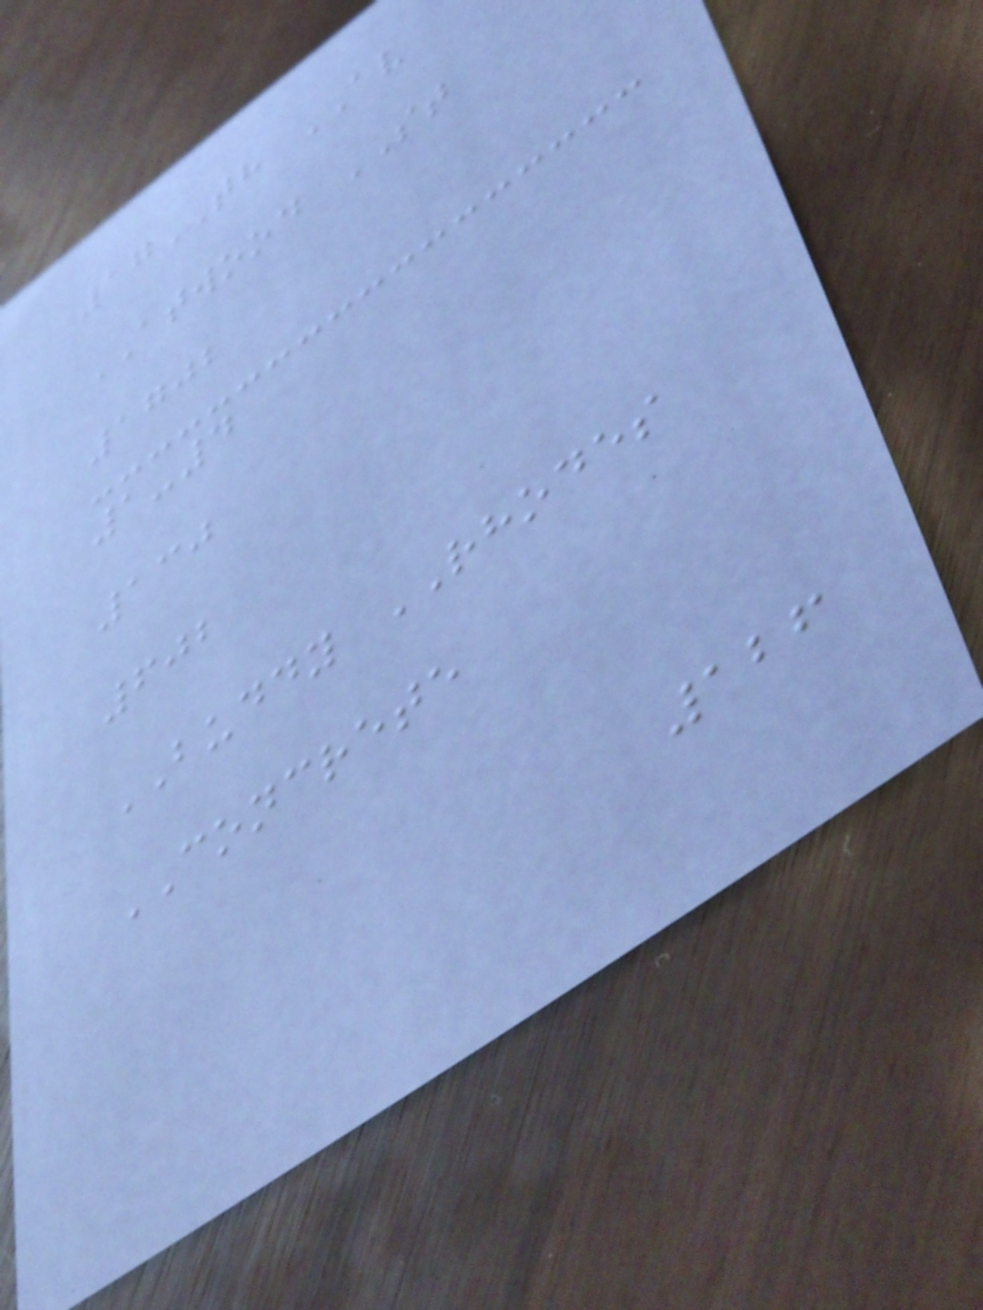17TH AV
ATWOOD ST
1702
1-4
130
602
BUDDY RHODES
CONCRETE
126
